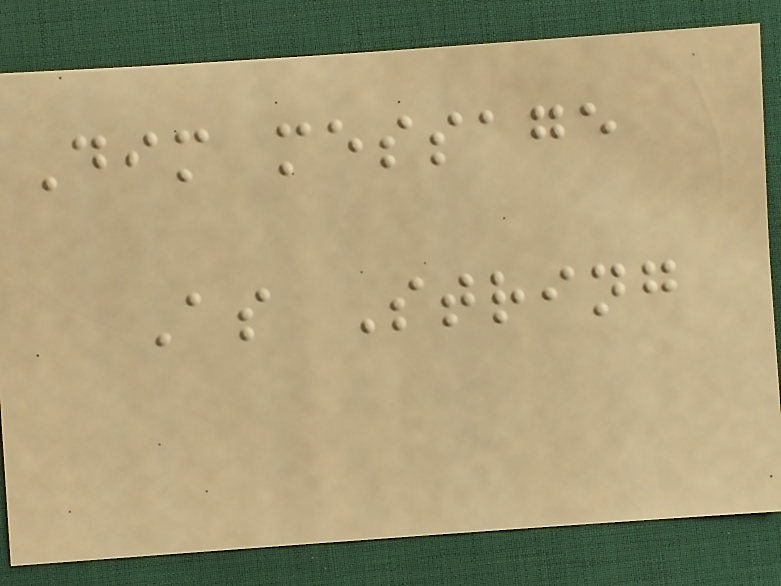Dim message
As String
